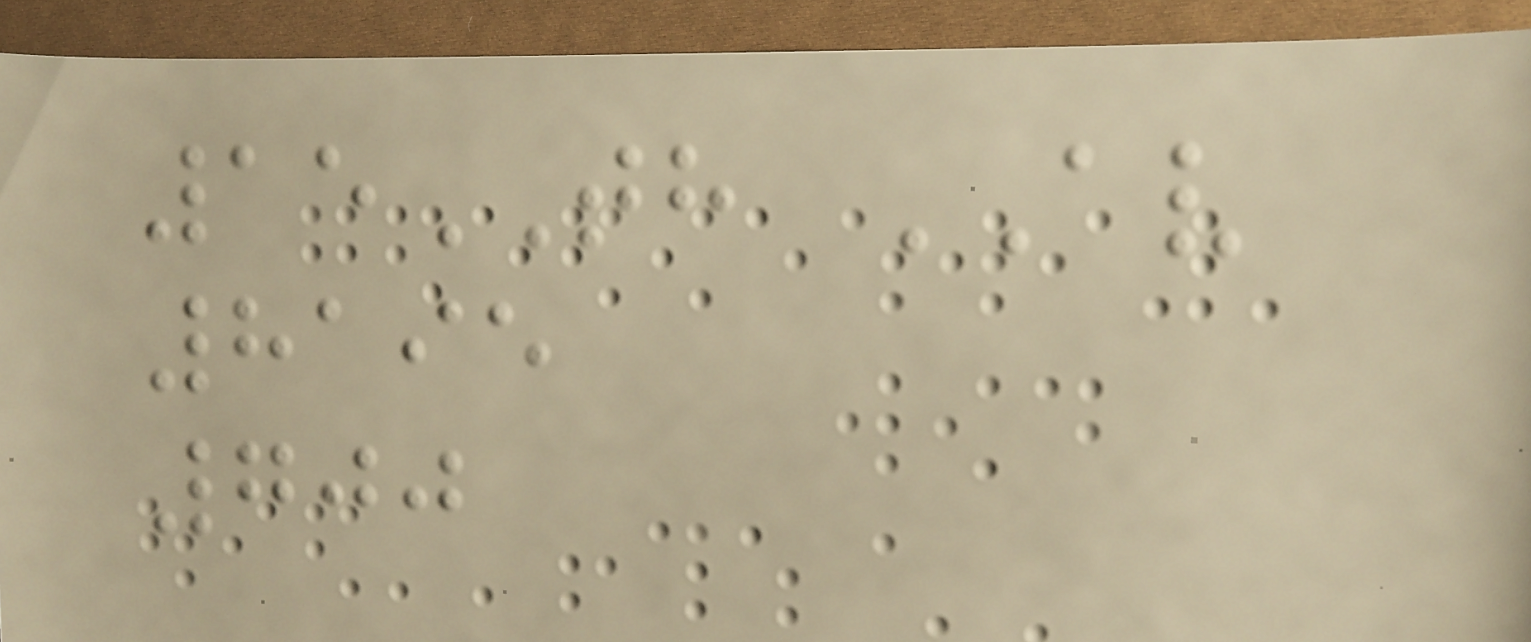15TH AV
8195
700
